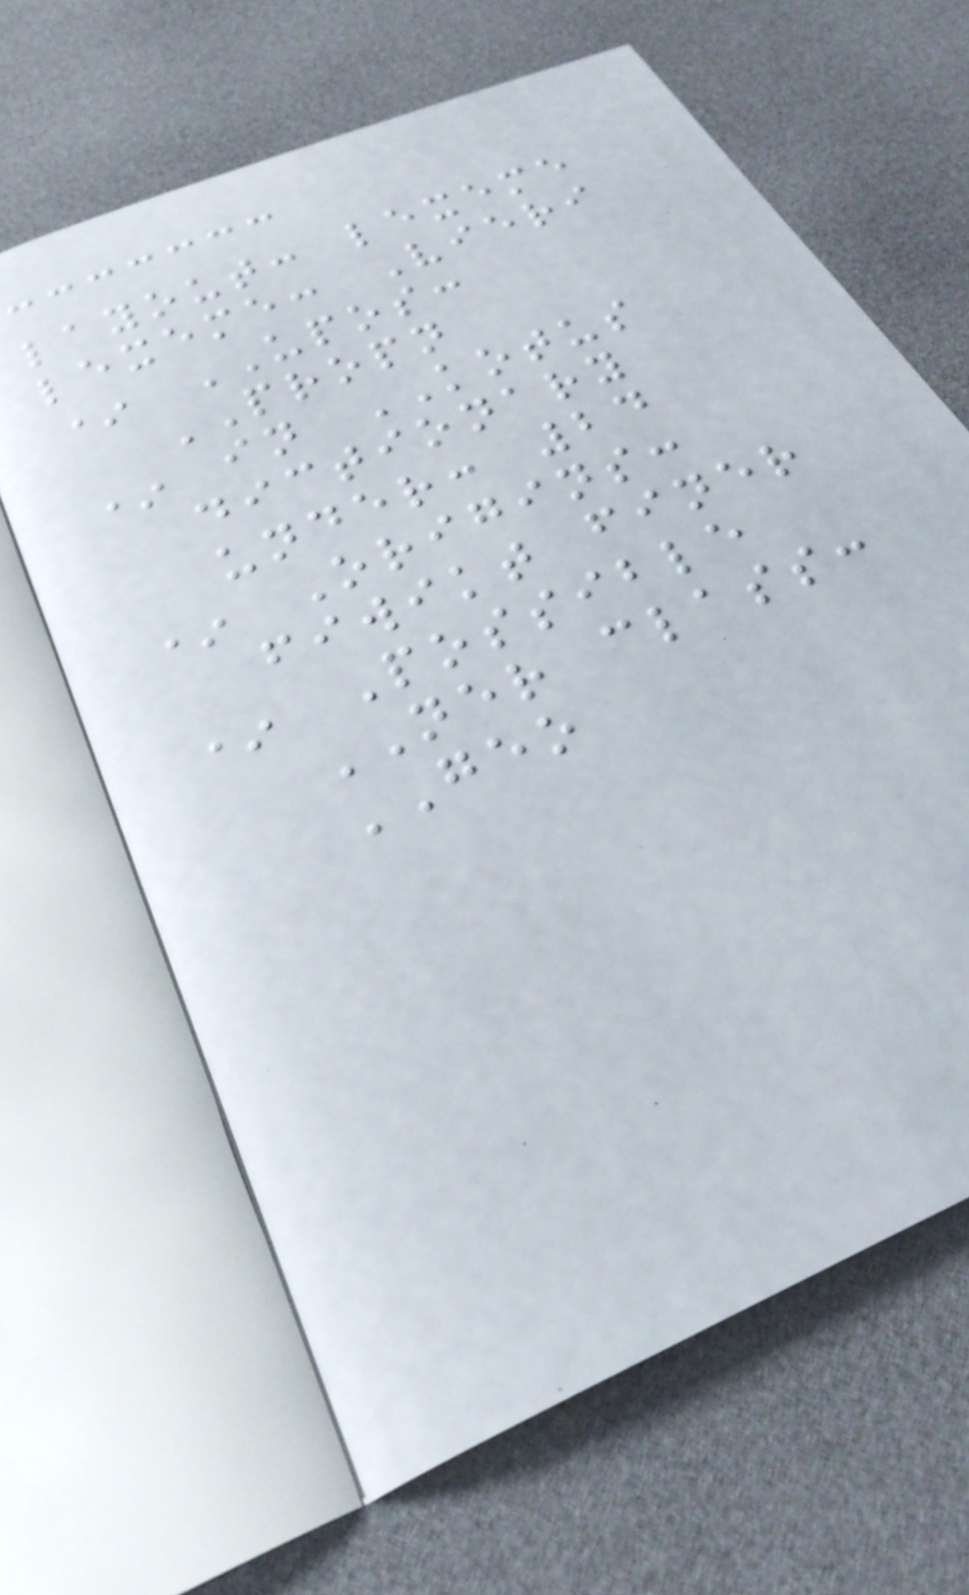layout: lexeme
lexeme: Vieri
* UPOS:
PROPN
* in KOTUS
dictionary
under: 24
* Origins:
fiwikt finer
* Possible
NER class:
GEO
